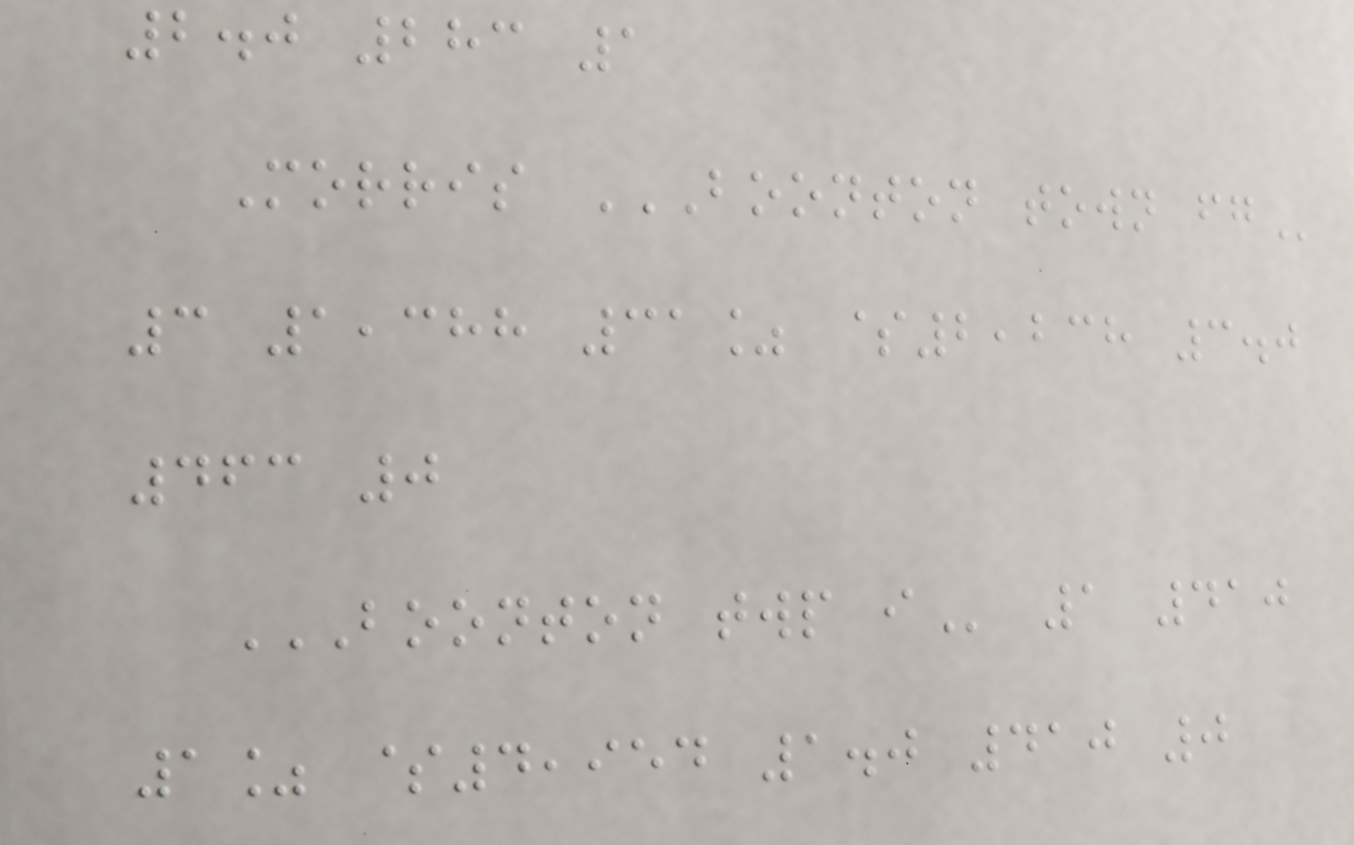2.0 283 1
Morris BOONTON TOWN FG
3 1,388 31% $2,238 3.0
463 0
BOONTON TWP I 1 410
1% $4,954 1.0 410 0
